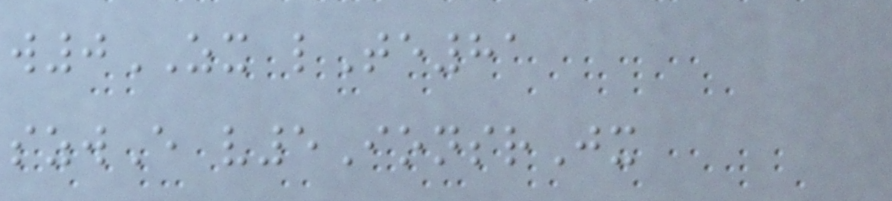w0ZX lTe81
szwE v5IonsrJx
